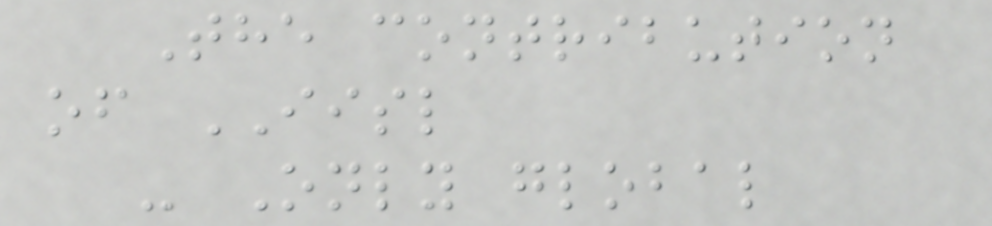The contribution
of IISL
- Only global
